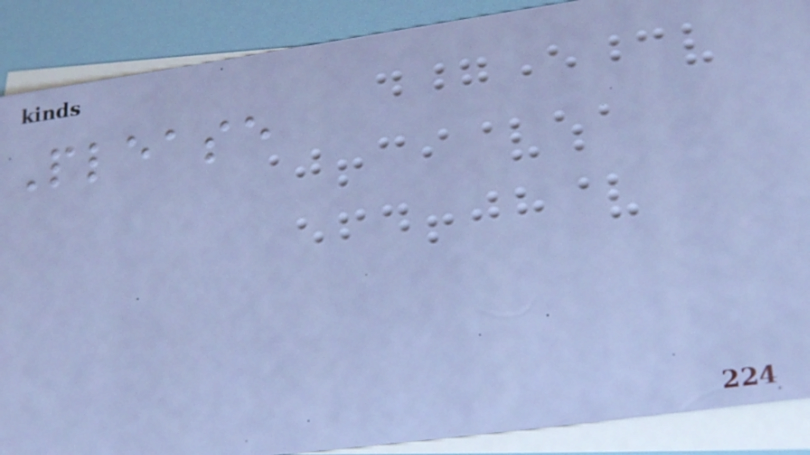Please
